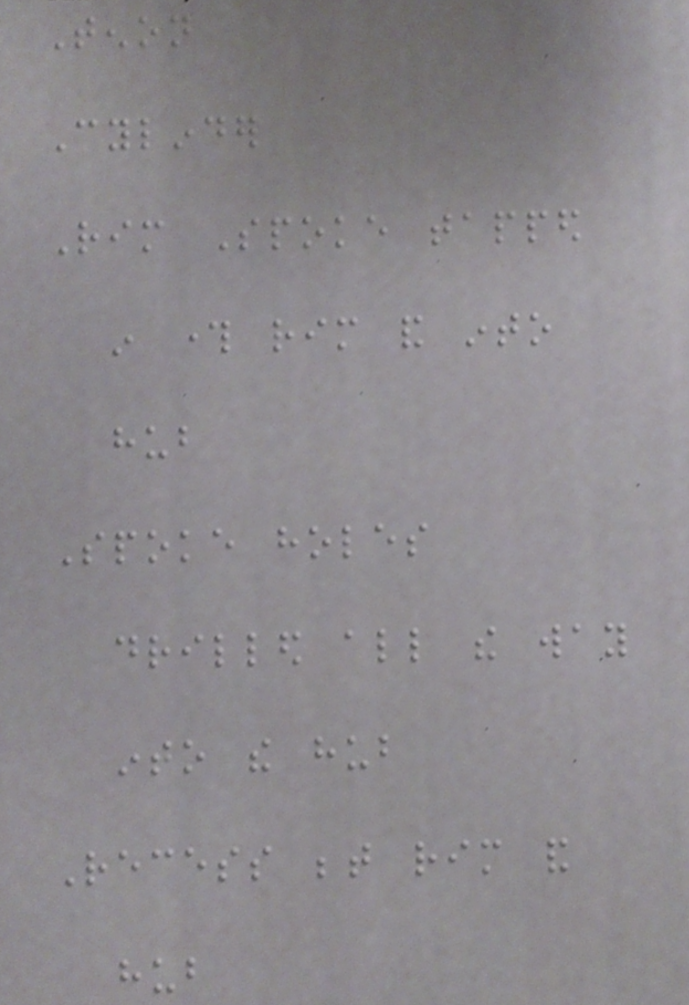Tenon
Cylinder
Rim Spoke tapped
in through rim and into
hub
Spoke holes
drilled all the way
into the hub
Recess between rim and
hub
